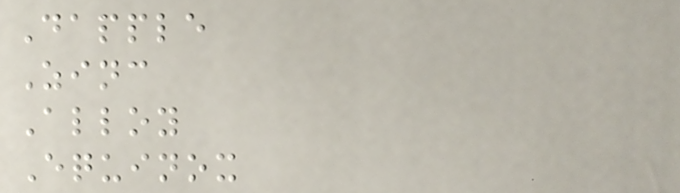Dapple
Zinc
Alloy
Equinox
